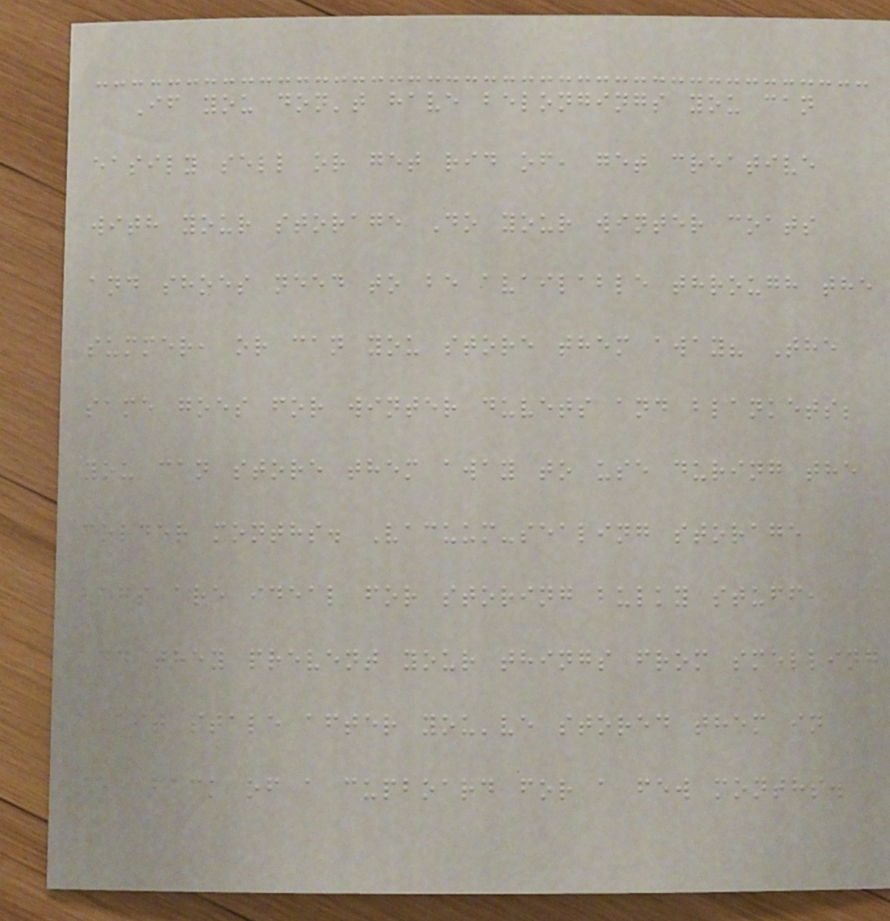If you don't have belongings you can
easily sell or get rid of, get creative
with your storage Do your winter coats
and shoes need to be available through the
summer, or can you store them away? The
same goes for winter duvets and blankets;
you can store them away to use during the
colder months. Vacuum-sealing storage
bags are ideal for storing bulky stuff,
and they prevent your things from smelling
a bit stale after you've stored them in
the back of a cupboard for a few months.
